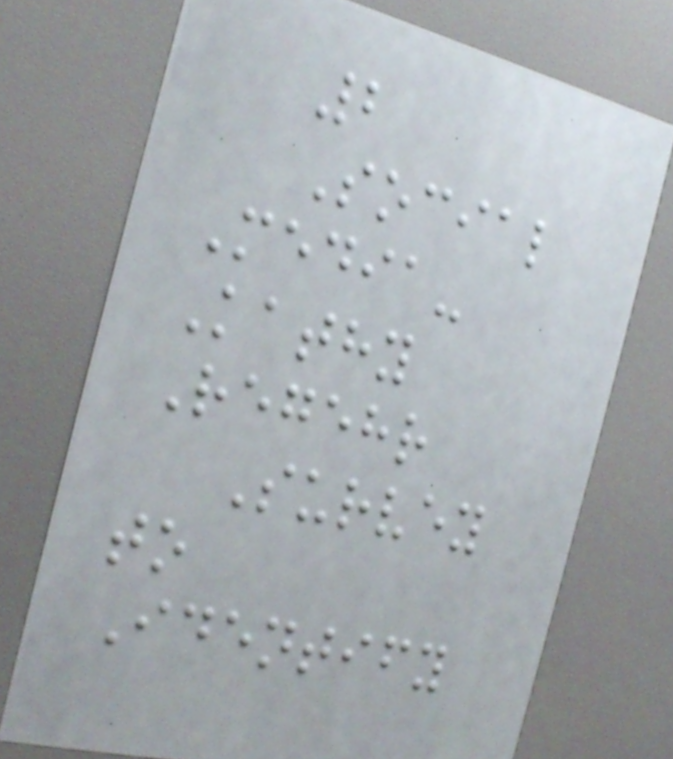2
Social
Media-
Kathy
Regehr
Survey
to
Identify
